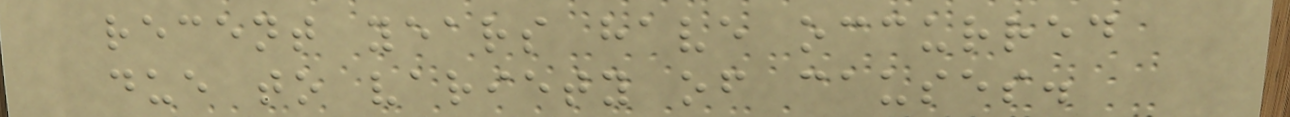recent years have occurred
due to variety of causes.
